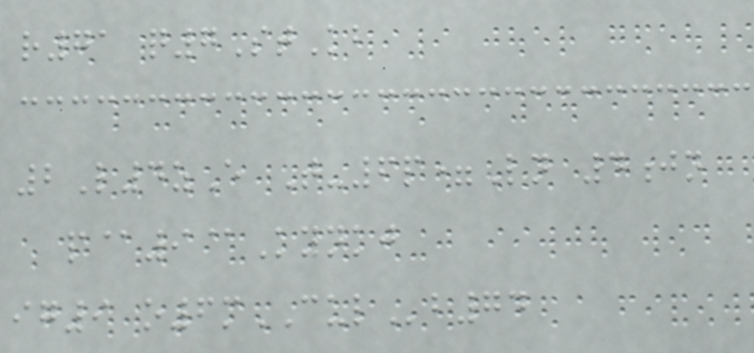r71 q7StKb
2L4zE T-6p=Ln 4jn
p@9@Kynkj
ig9 o6mCULb74
